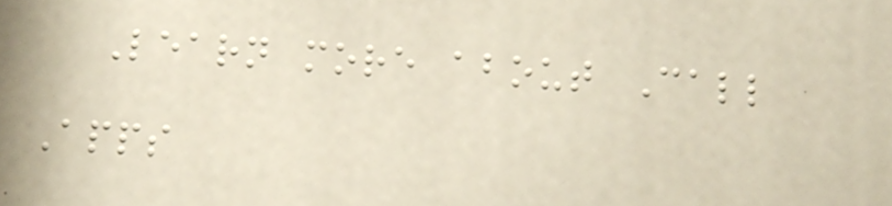Learn more about Call
Apps
